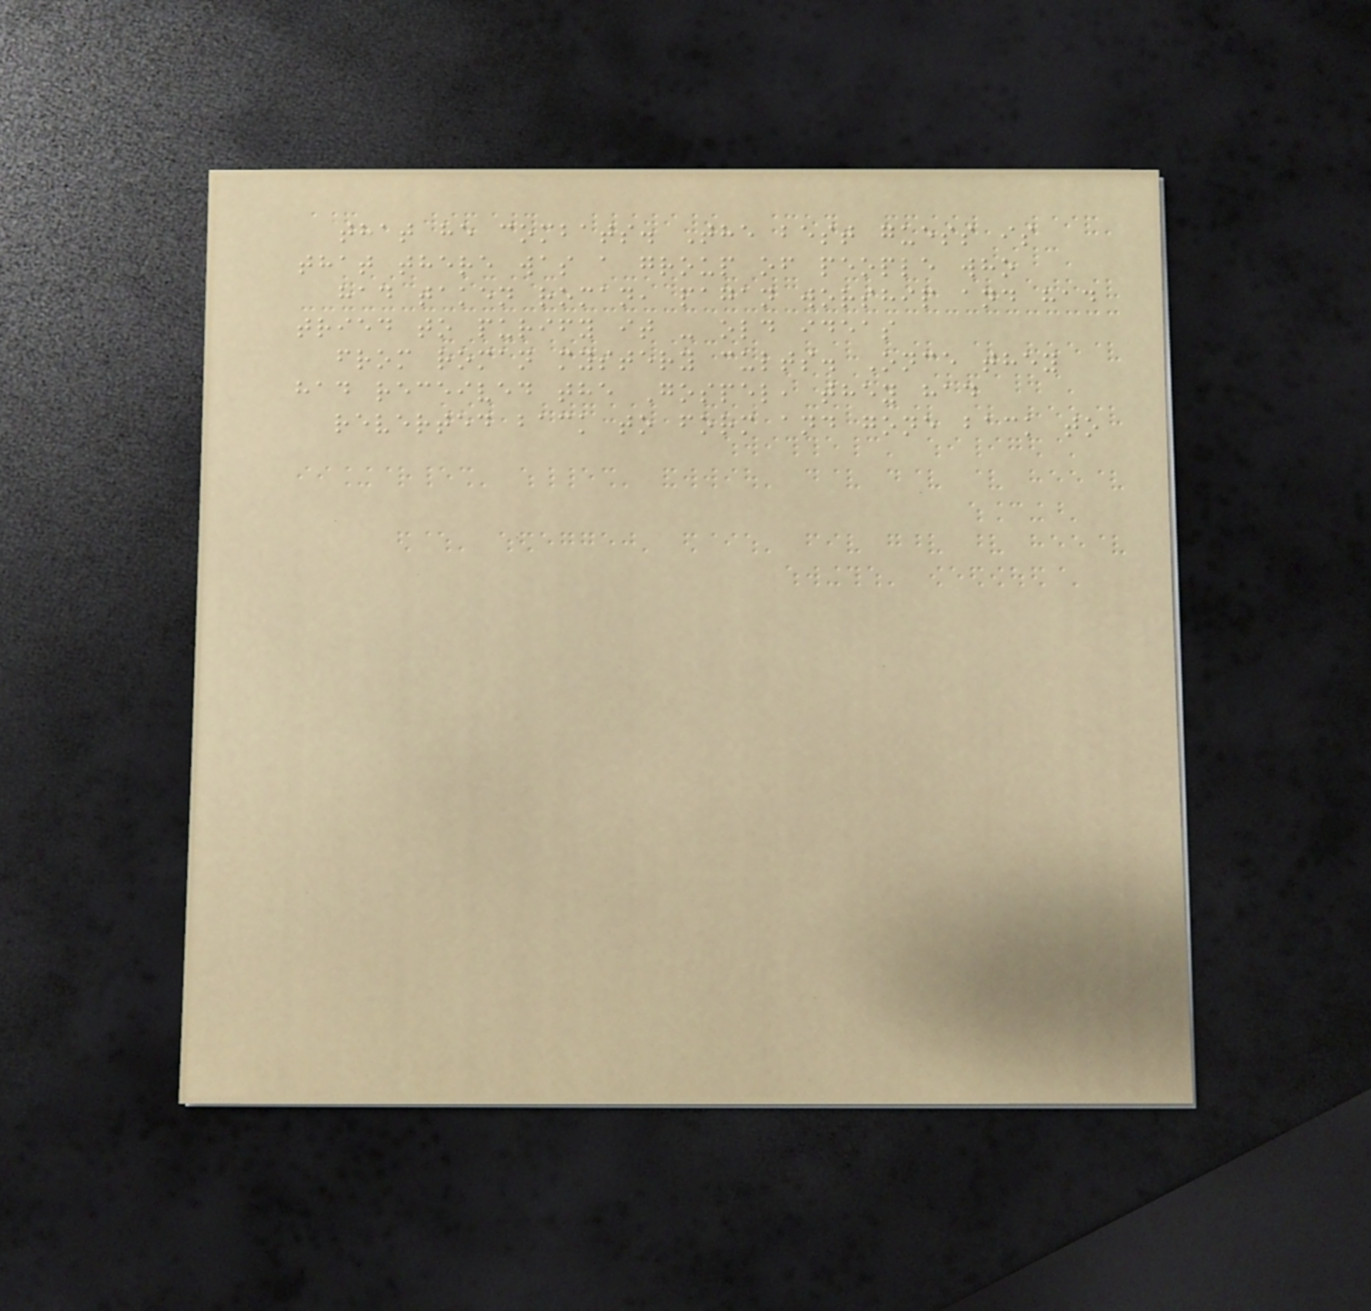that he combats. The best guess is
that there was a group of people who
had taken roman, pagan worship and had
tried to purify it - old ideas
from roman mystery cults. Once they
had received the Gospel, they had
reverted back to form and gone back to
